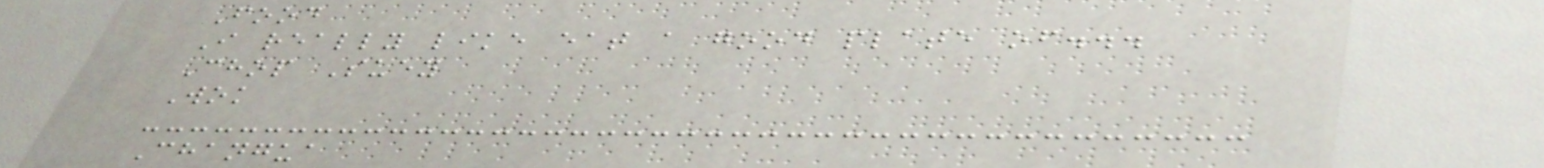Food
I really like eat a good plate of...
Chop Suey
Wok
Changua
